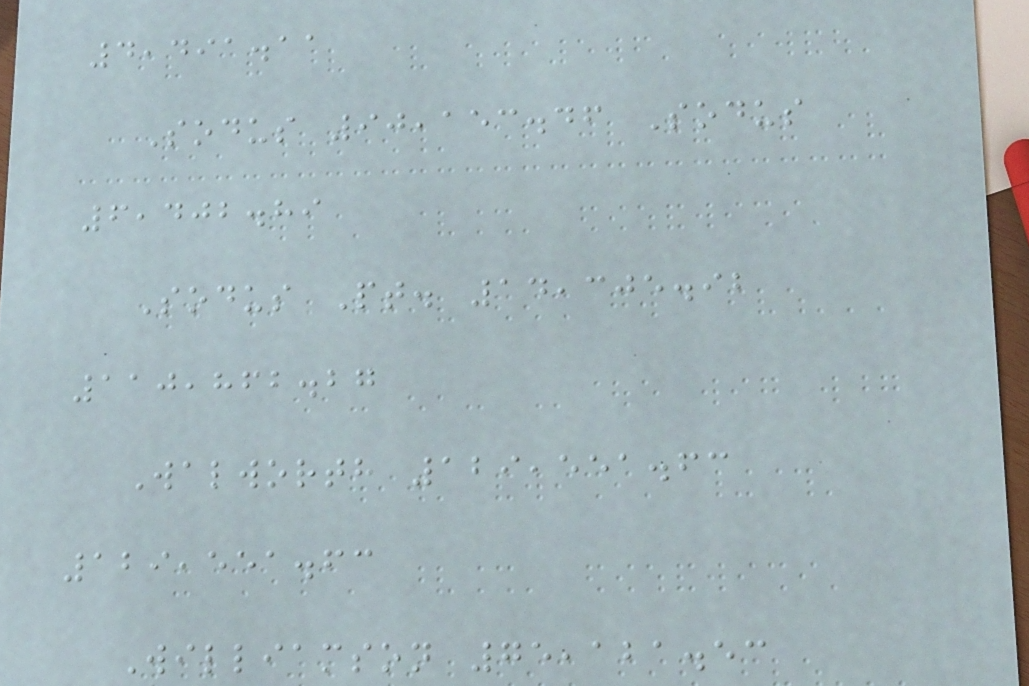4,491.11
Sodus 90,153.46 Sodus
6,402.89
Sodus Pt. 14,305.92
110,862.27
Walworth 129,551.63
129,551.63
Williamson 75,121.53
